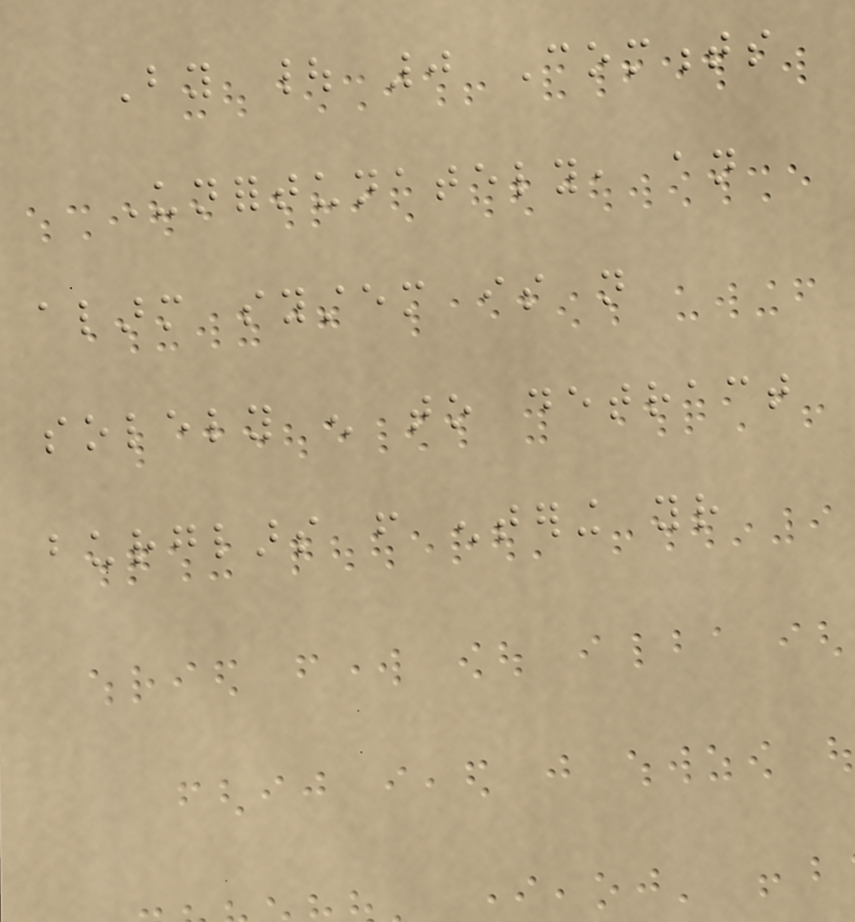By | 0 Comments
Unfortunately, an
alarm system is not
solely enough to detract
burglars from entering your
